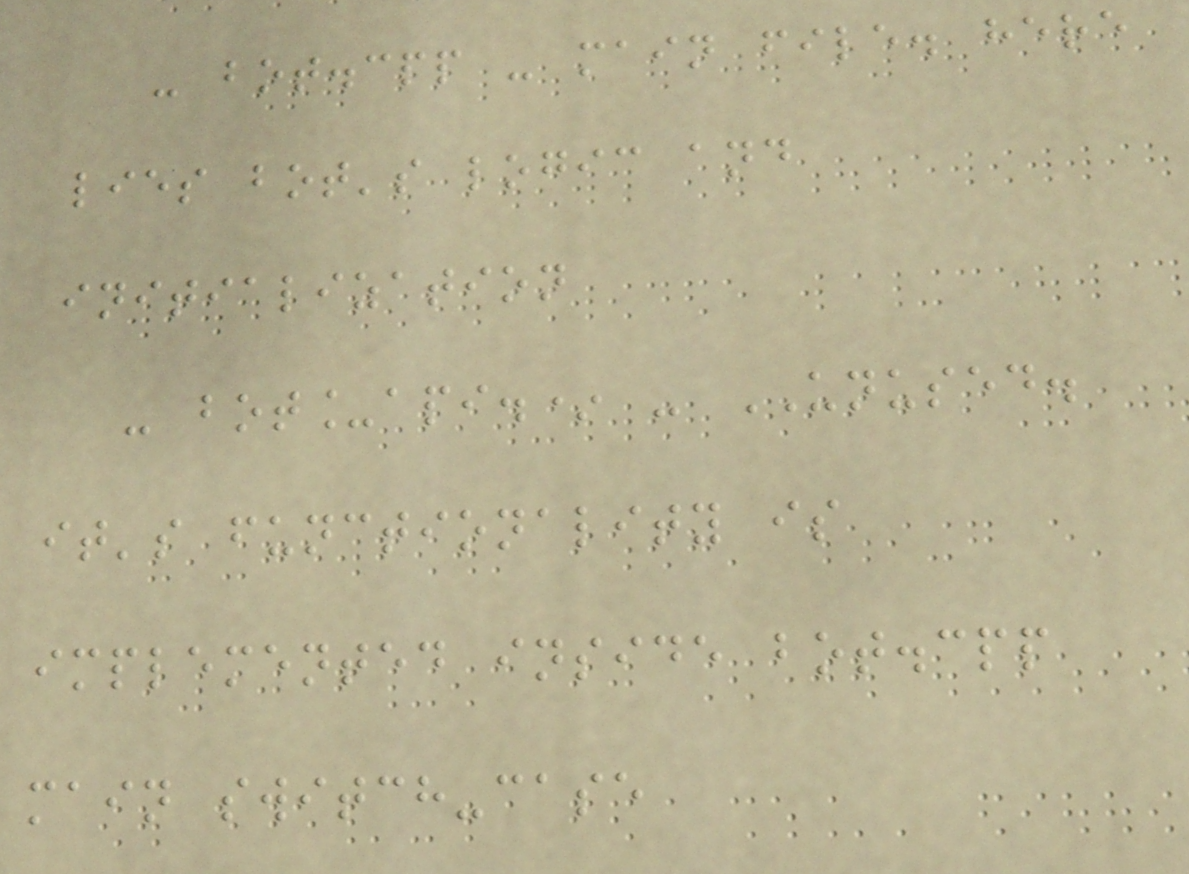- bot.cpp - main file. here
lies bot's logic and
initialization
- bot_api.* - UNUSED.
it's functionality is
implemented inside bot.cpp
main switch-case
